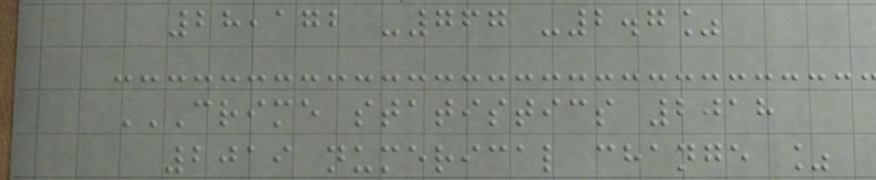28,172 -767 -2.7%
CRIME STATISTICS 2018
2019 NUMERICAL CHANGE %
